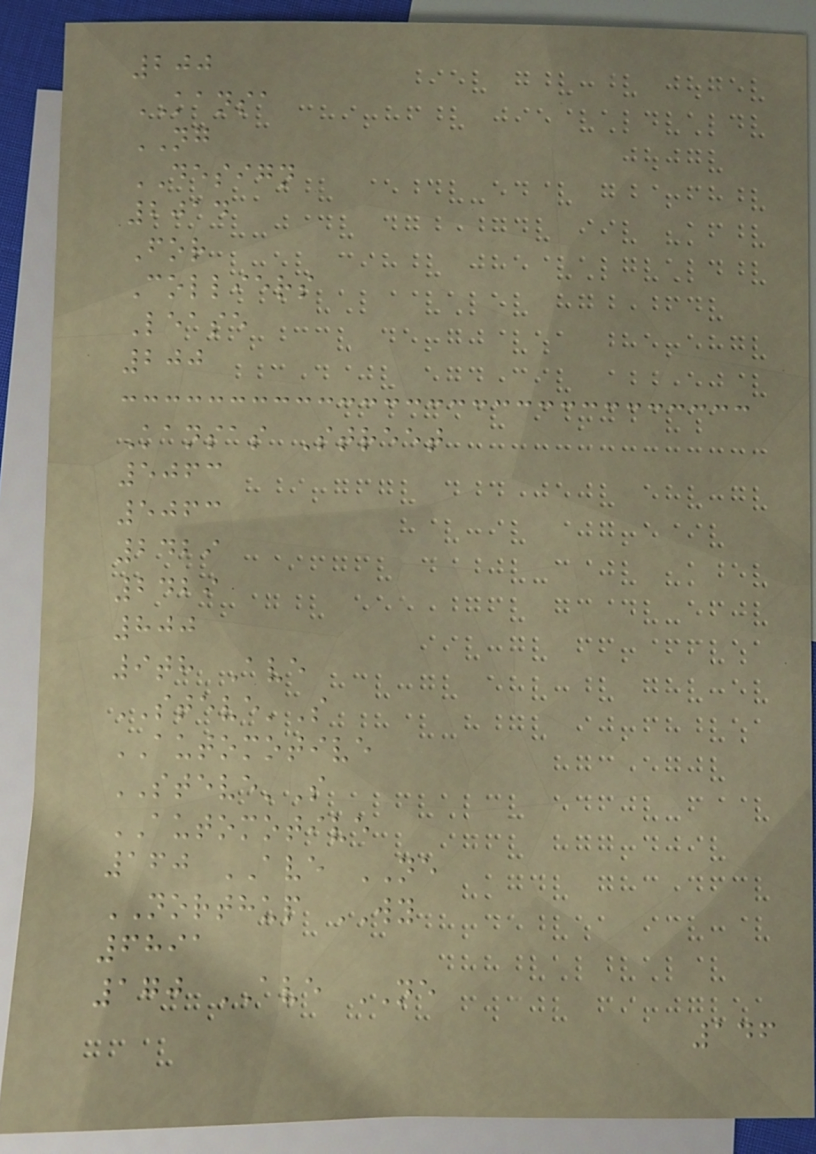200
KANSA
NG
DESIGN
2014
For
Colliers
Lease
200
Kansas Street
5063
5063
2429
2429
800
9th Ave
STEVE'S
AUTOMOTIVE
STEVE'S
AUTOMOTIVE
160 AVE NE
NORTHUP WY
6891
170 AVE NE
146
